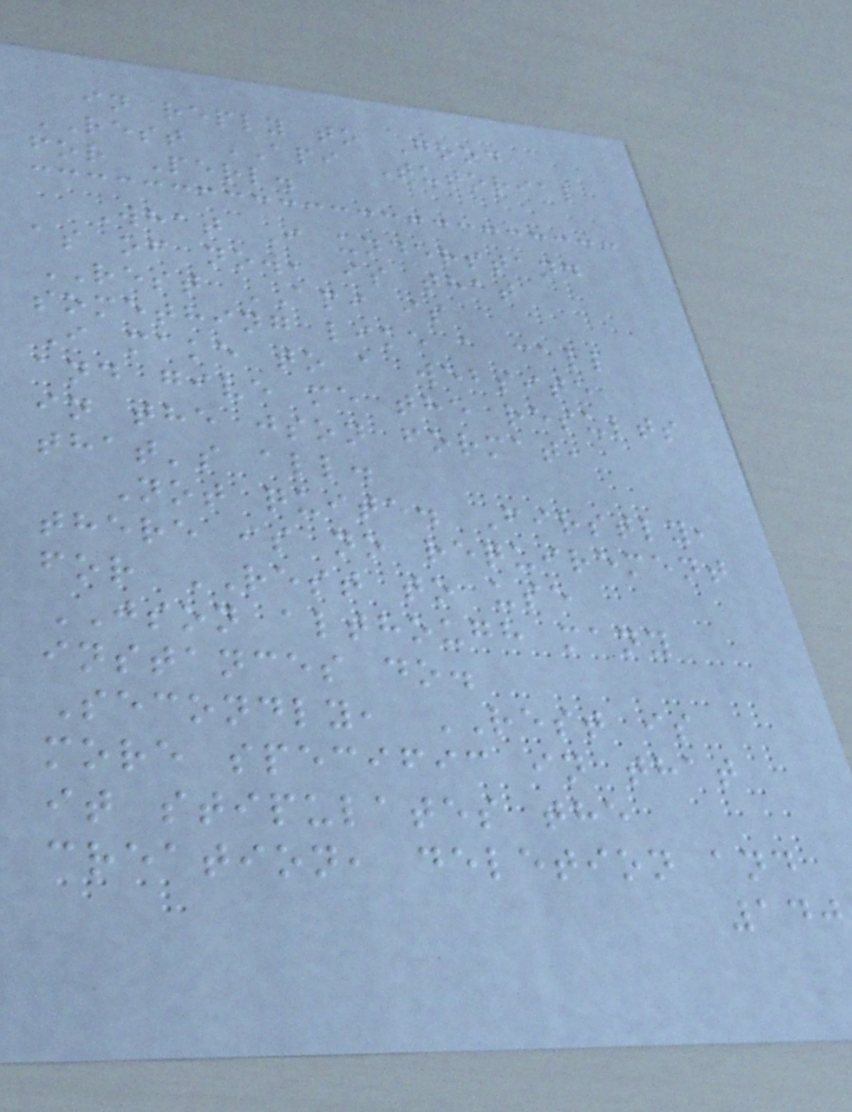in reply to Good
REST API Tutorial
for Perl.
What I understand
as of now, is that
REST API is
something like a call
I make to a website
and give me the results
in the json format,
that's all.
Not quite. Firstly,
there is no requirement
for REST to use
JSON although many
instances do.
Secondly, REST is
more specific in that
it stipulates the
creation, deletion and
140
